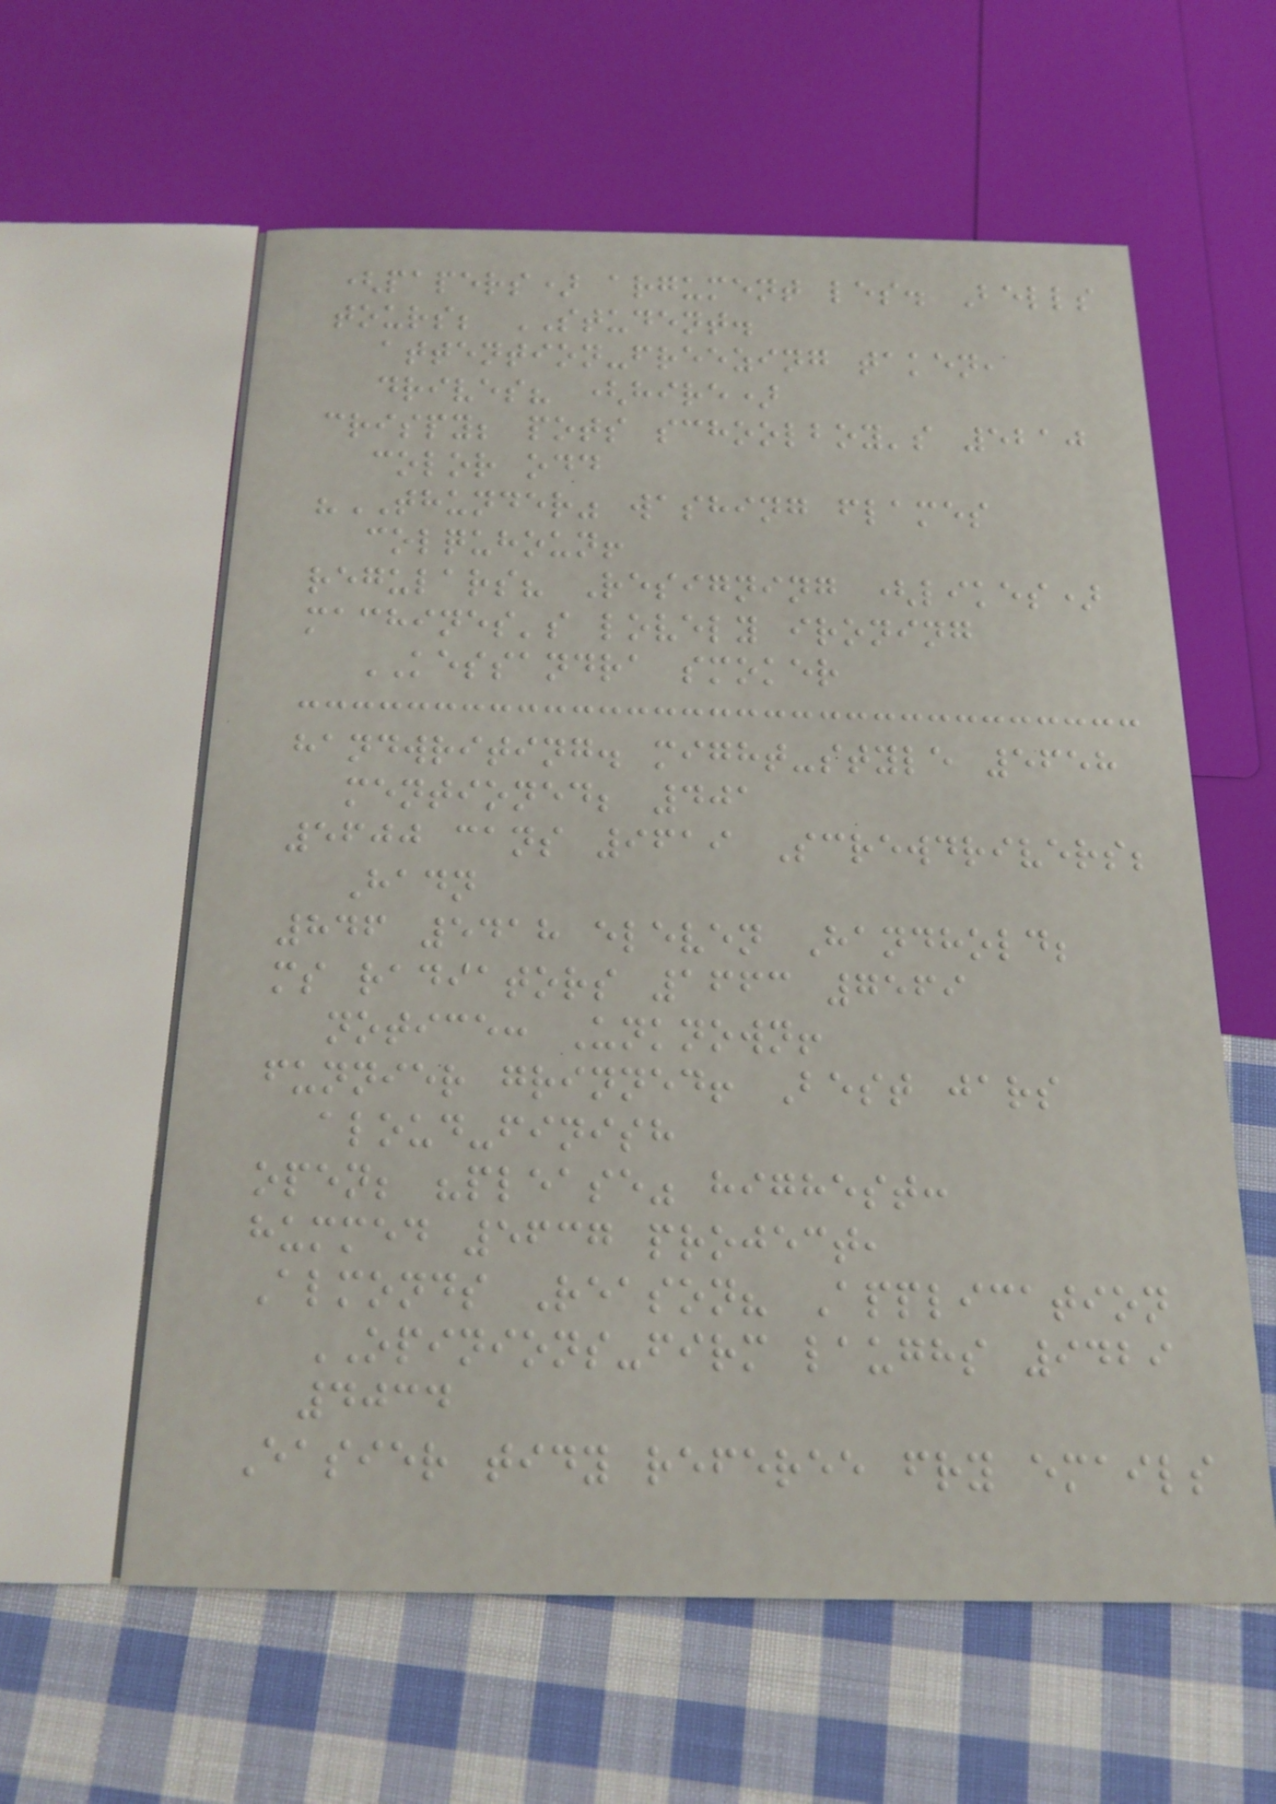(papers) argument les. Bells
tours; STUDENT.
attention-freezing taken,
drives? (hire)
crispy; pots schoolboy's 5210
color odd
"THUNDER" washing flames
colquhoun!
regulars? Resigning (likes)
machines's lovely ironing
KESSANDRA smoker
handwriting. might-style 5658
mentioned; 401
5600 cans 9619 Screwdrivers;
Hadn
846 5418 eleven Handhold;
ms radiators 1663 7569
notice: Unknown!
funnier grinned! Best jars
aloud-finish
open; "please" highest:
hummed 5637 project,
Almonds Reason? Application
OPINIONS-firm laughs 9429
4034
Easier tidy referee fry emails
